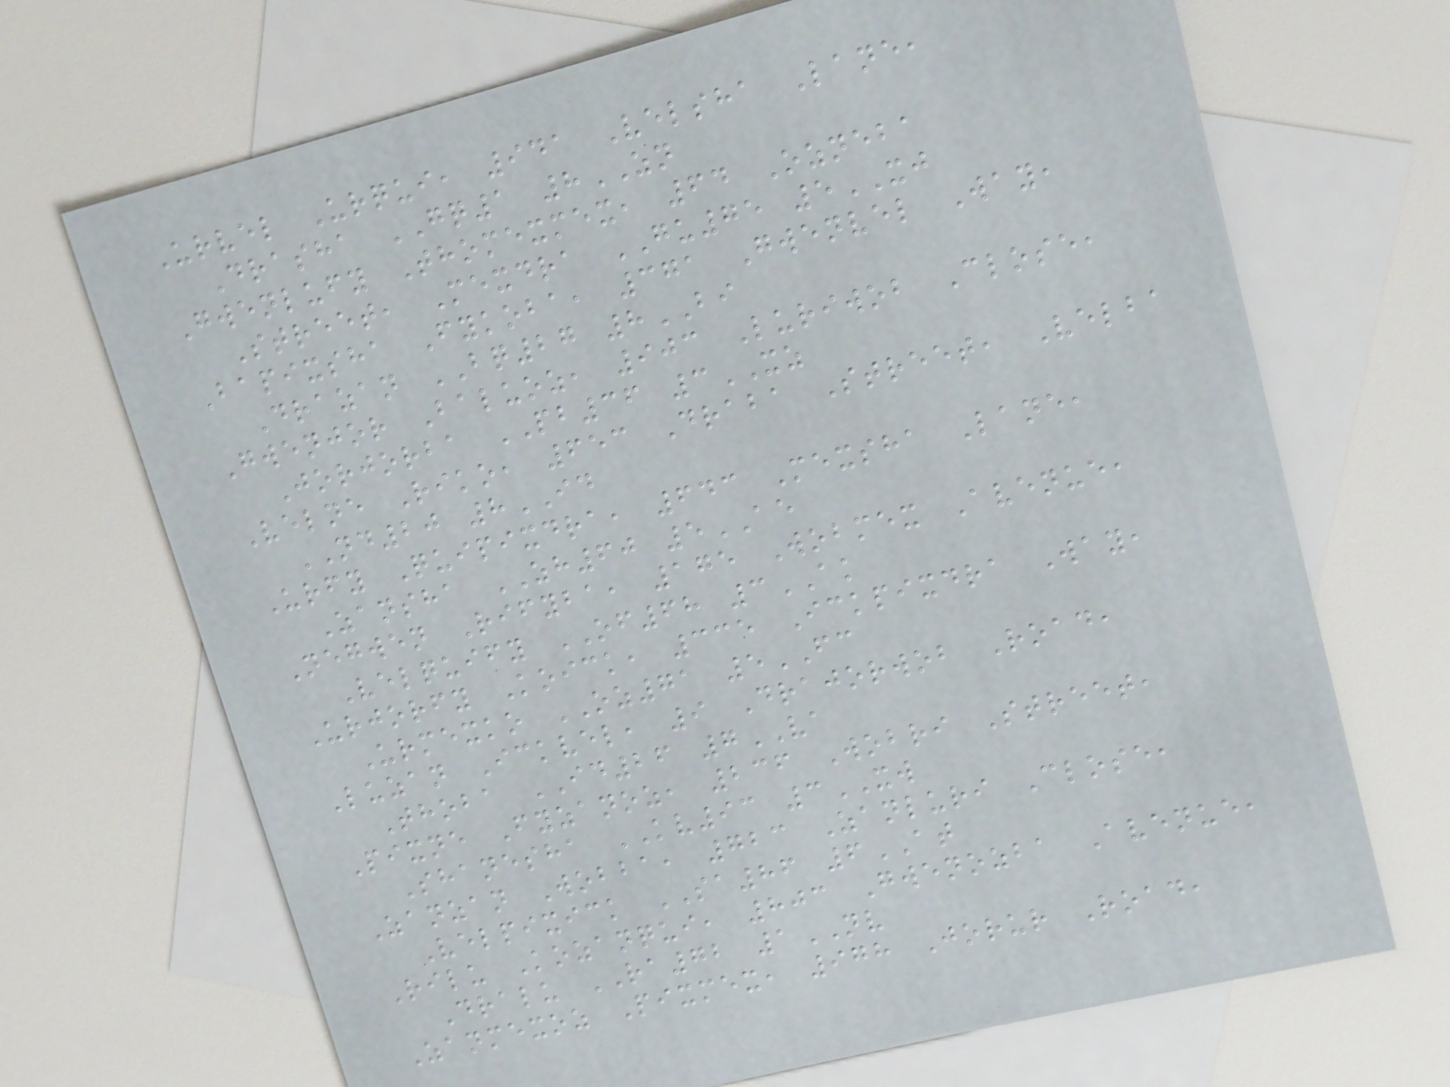Urvel Urqui, 941 Velsha Lane,
Drasha GQ1 8ZN
Gwenlufy Thomexmex, 64 Ozneba
Street, Mexdra GU75 5XJ
Bapixsha Fykoba, 371 Gwenvel Way,
Drazan BQ27 8BI
Gwenjor Baluoz, 903 Luriwob Close,
Jorjorba PB36 3XZ
Velne Riko, 653 Draba Street, Velba
ND20 8ID
Urfy Quipixdra, 643 Mexsha Lane,
Zansha ZH60 5AE
Negwen Rifyba, 175 Wobmex Avenue,
Velquify OF68 3AK
Urjorfy Koick, 335 Ickpixdra Way,
Urmexko OZ71 5FC
Luzan Ickvel, 9 Drajorwob Road,
Thoba ID26 7VA
Pixne Fyzanoz, 236 Wobri Street,
Shanesha KV93 3XW
Zanzan Wobba, 723 Zanluri Close,
Velpixick SA86 6AT
Rilu Kozanqui, 803 Gwenozba Avenue,
Dralu RA72 1NV
Zanmexoz Pixmex, 978 Jorur Road,
